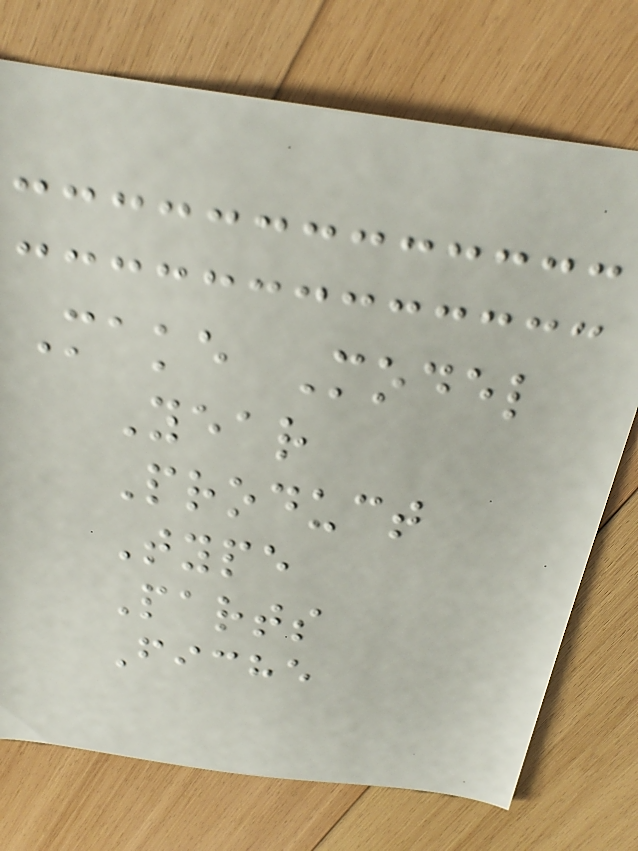Make Model
Year
Product
Type
Parts
Fiche
